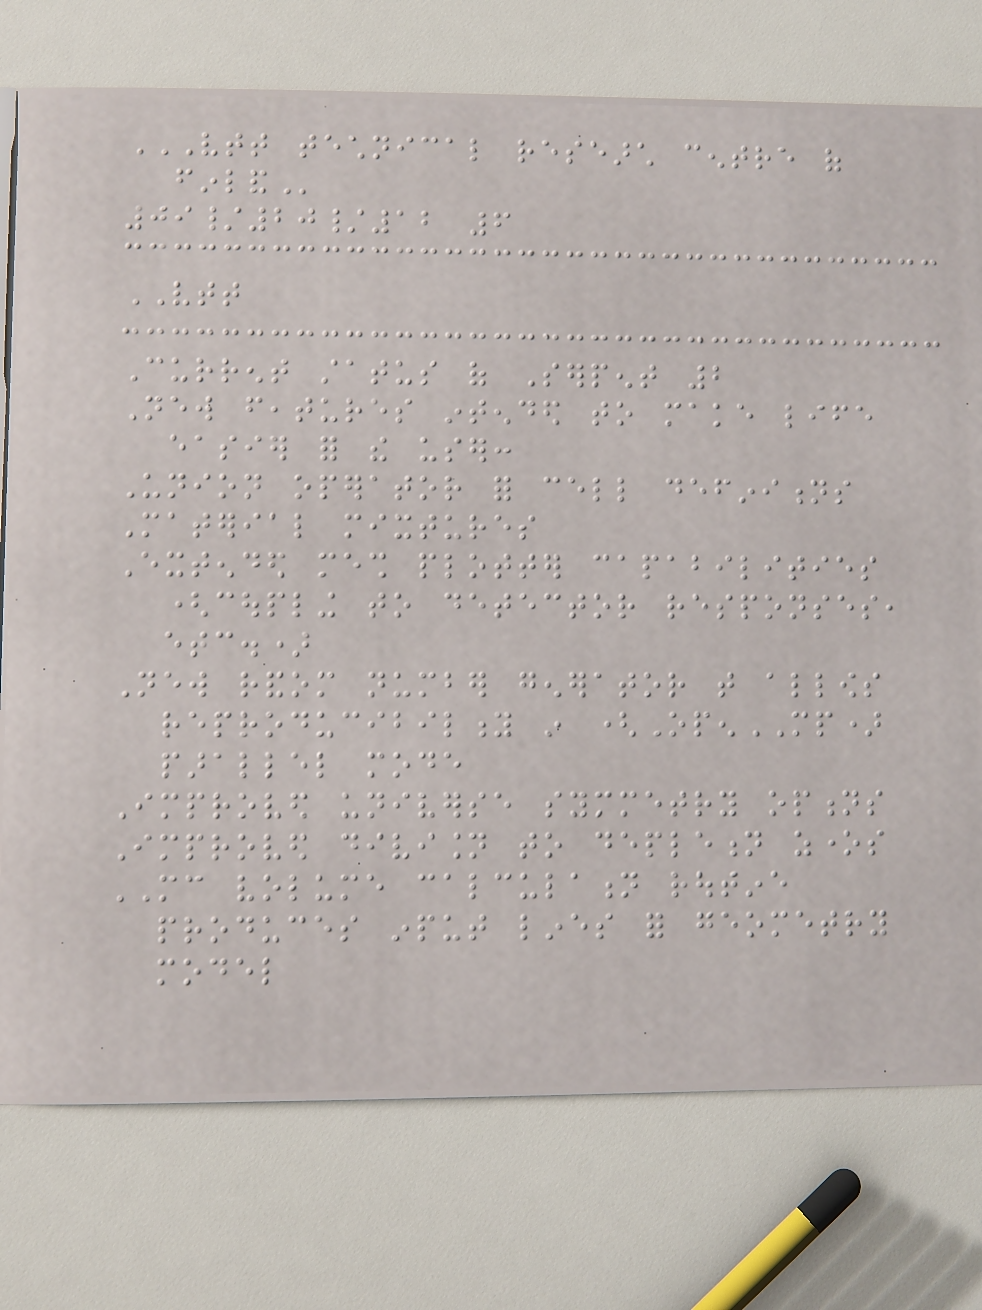VTT TECHNICAL RESEARCH CENTRE OF
FINLAND
09/20/12 6
VTT
Current status of Serpent 2
New features intended to make life
easier for the user:
Union operator for cell definitions
Material mixtures
Extended mesh plotter capabilities
(coupling to detector responses,
etc.)
New random number generator that allows
reproducibility in (OpenMP)
parallel mode
Improved universe symmetry options
Improved division to depletion zones
MC volume calculation routine
produces input lines for geometry
model
